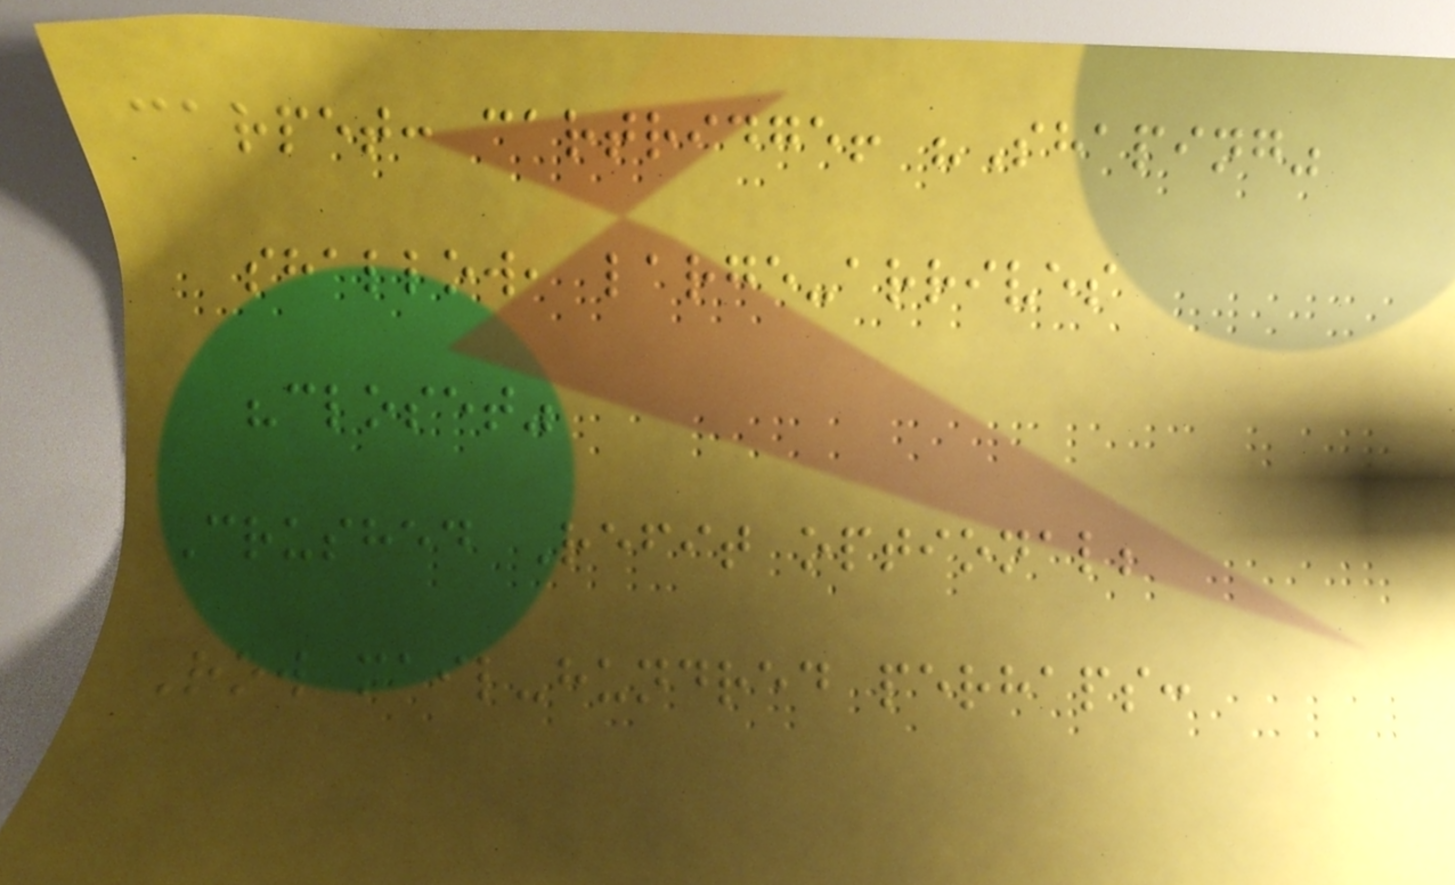carpet: cartridge! "Shaping"
shallow, large-arrives
"closet"
Crushed Refit optional;
Row mail-hundred perhaps:
